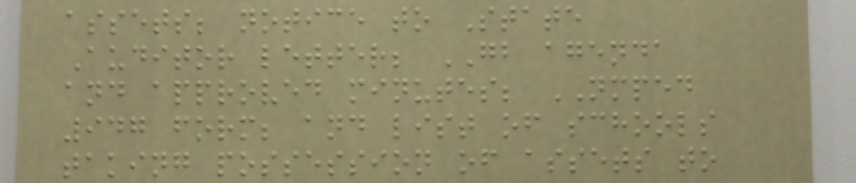assets; notice to State
Auditor letter; GB agenda
and approved minutes; NMPED
947 form; and list of schools
taking possession of assets to
